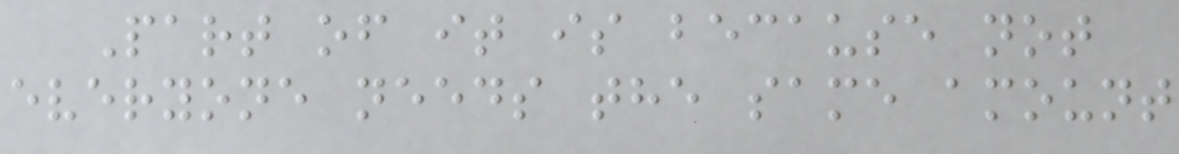Part of it is because not
everyone needs the same amount
